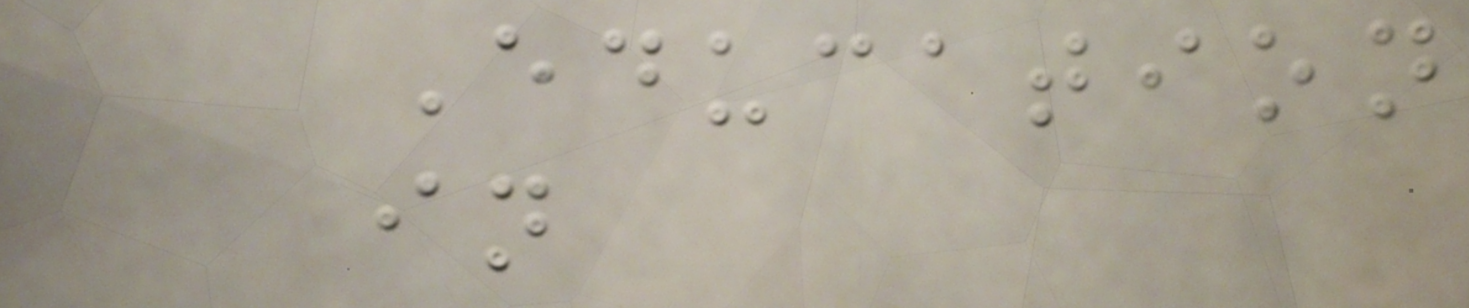Education
in
